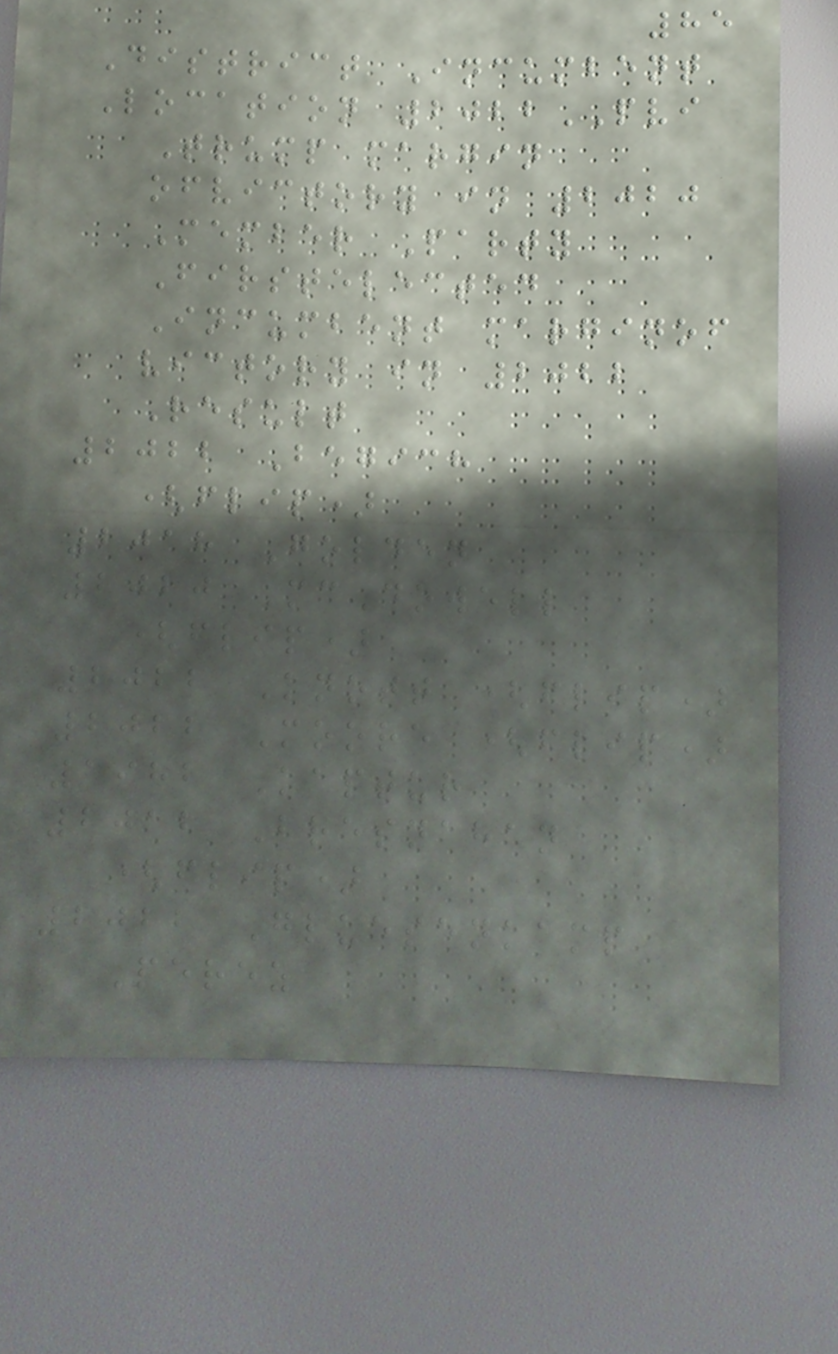85
District Incumbent
Location 2022PVI
Trump margin
ofvictory in 2020
Member Party
Firstelected
Incumbent marginof
victory in 2022
Result
2022 Begich
(flip)
2018 Golden
2020 McDowell
(flip)
2022 Knott (flip)
2022 Moore (flip)
1982 Kaptur
2012 Bresnahan
(flip)
2022 Gluesenkamp
Perez
